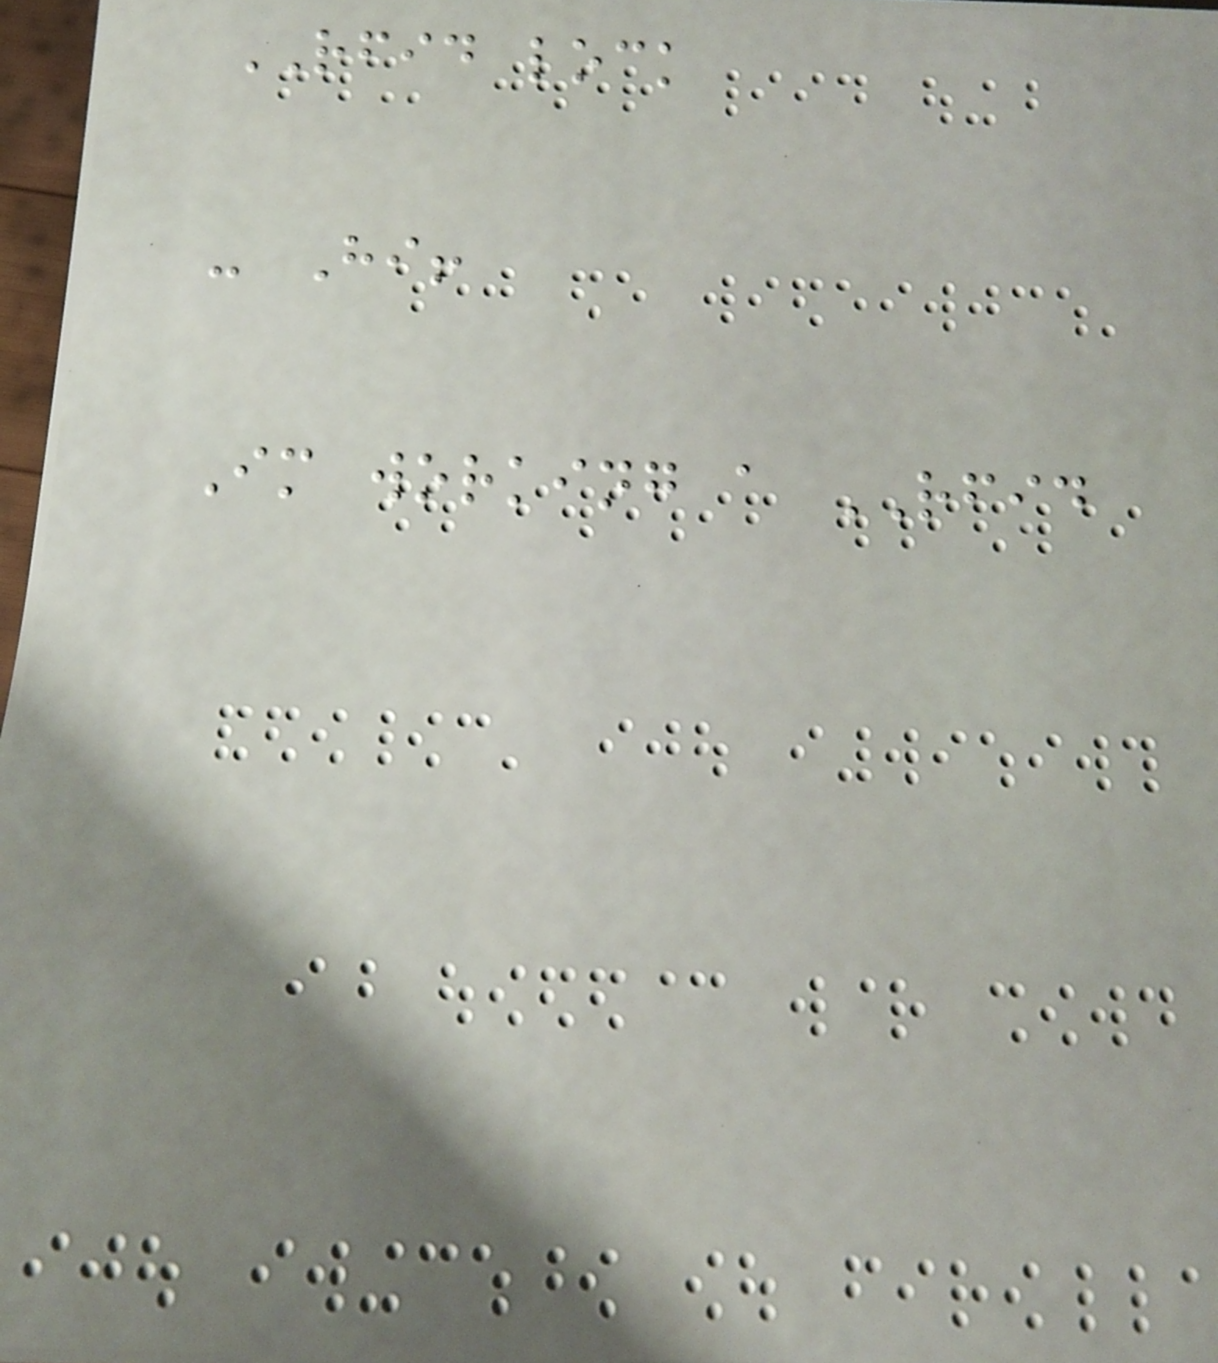RFID lock
- Hi!
Im working a RFID
